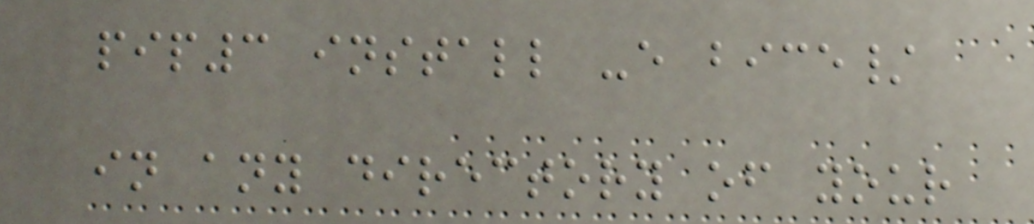pip3 install -e bice/
in any directory of your
